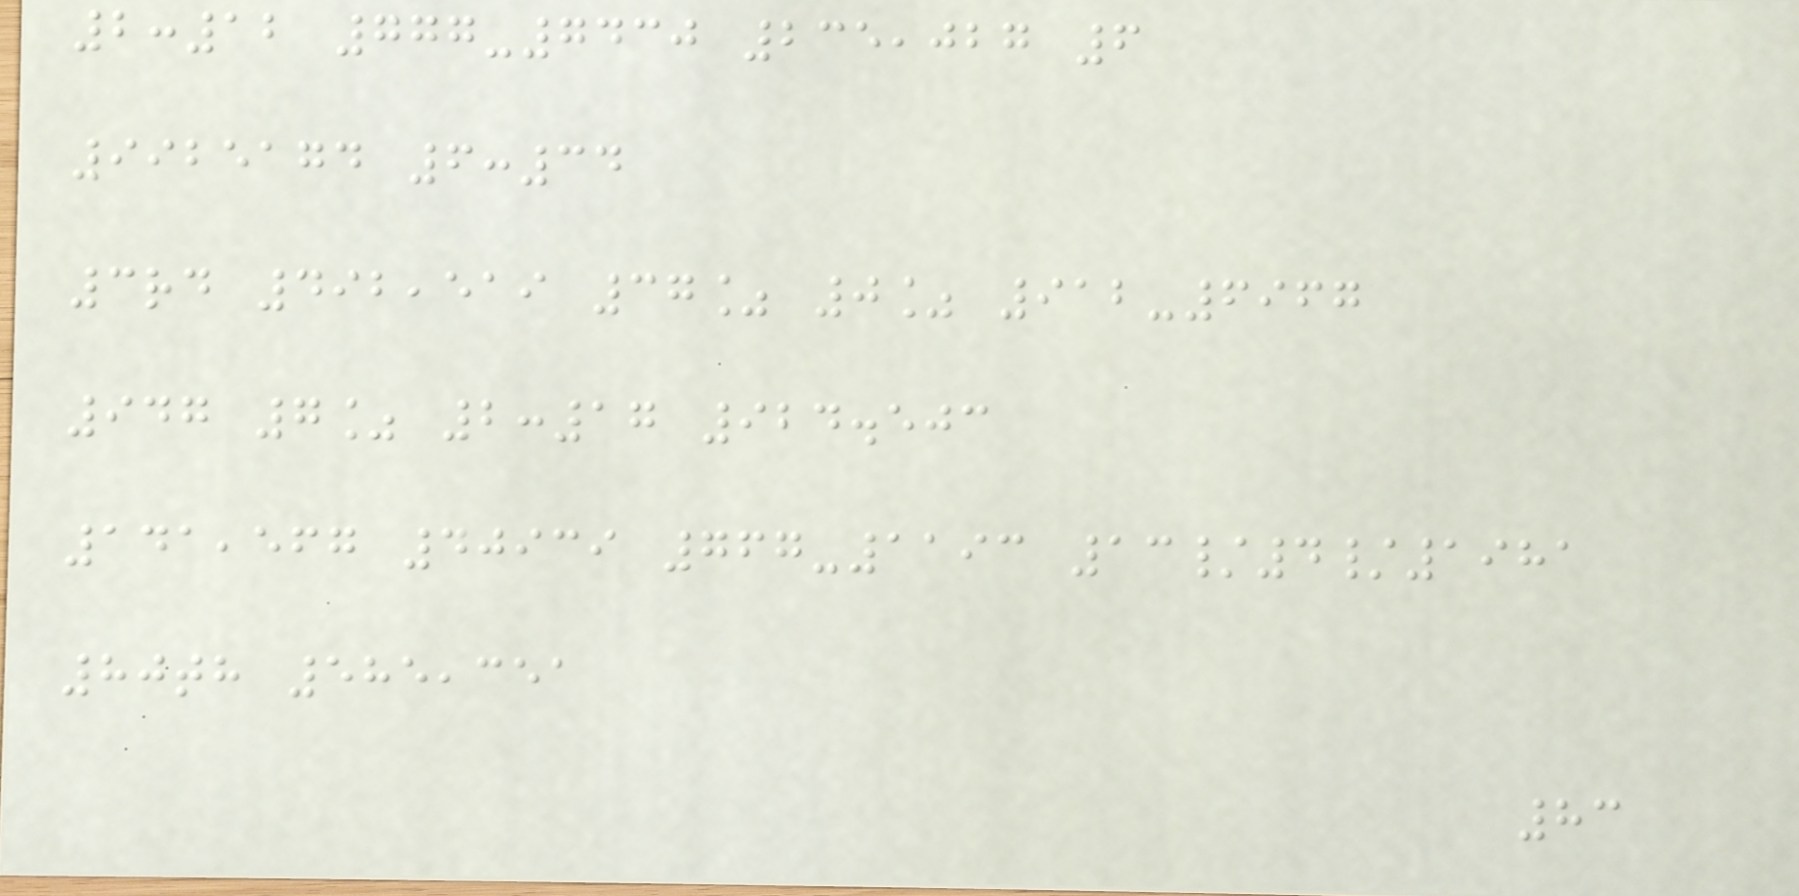2:12 777-7430 235,027 6
9925174 6:34
3rd 492,519 37% 0% 912-6967
947 7% 2:17 924.503
141,567 40939 767-1193 13/4/1981
80th 585,351
83
